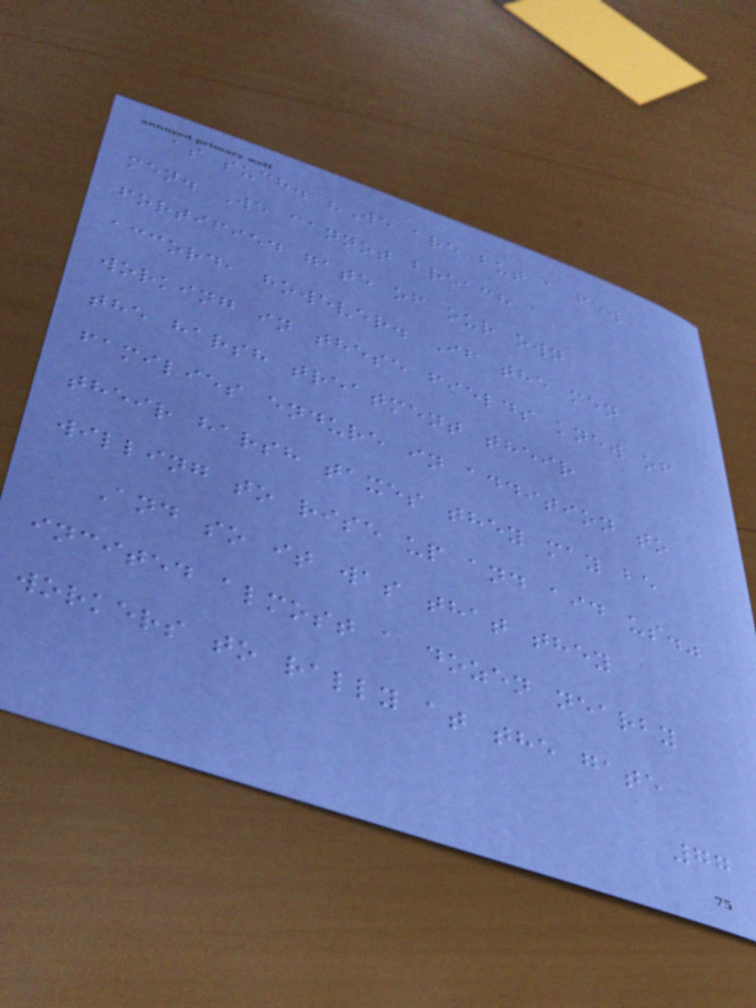as such. "We are but a few
men. We cannot breach a
fortified gate of our own
accord, however. If the men
working in these fields knew of
the harsh treatment their
families endure in addition to
their harsh taxes they may be
willing to rise up and aid us."
And so it was that they
incited almost a dozen nearby
workers to rally at the gate
77
